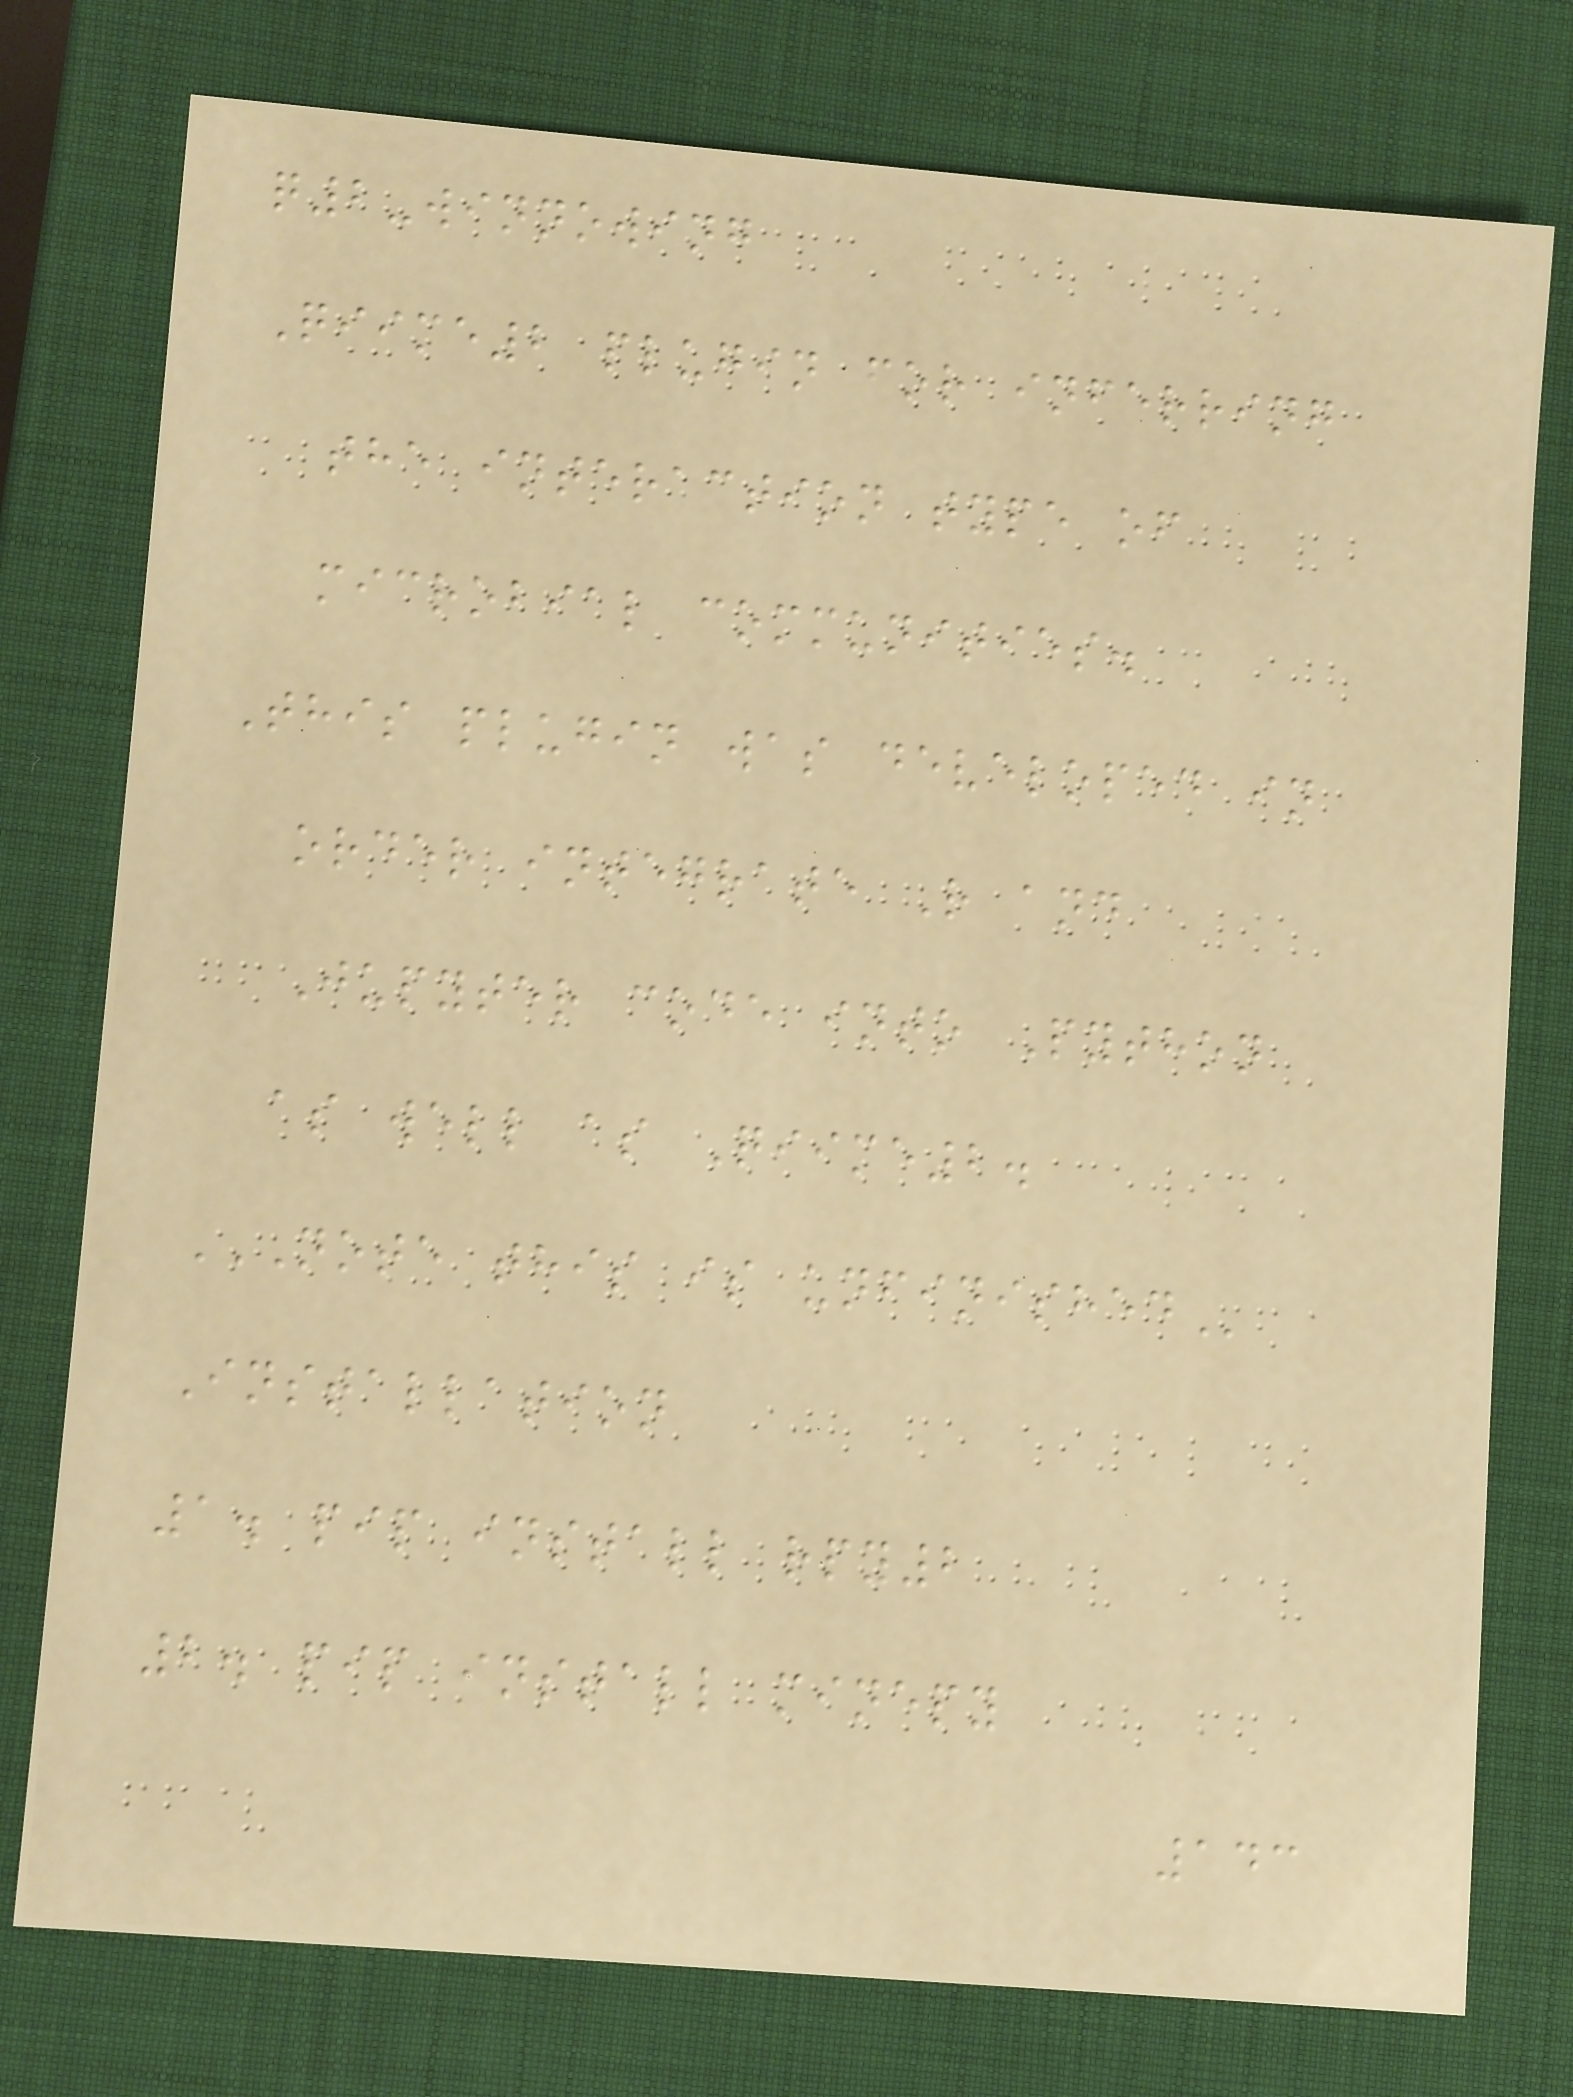q2-winnowing
Qiime2 plugin for inferring
the interaction type of
microbial communities.
This plugin was developed in
order integrate R and
Jupyter code into Python
as well as Qiime2.
NOTE THIS IS UNFINISHED
Installation
1. pip install rpy2
2. pip install minepy
143
